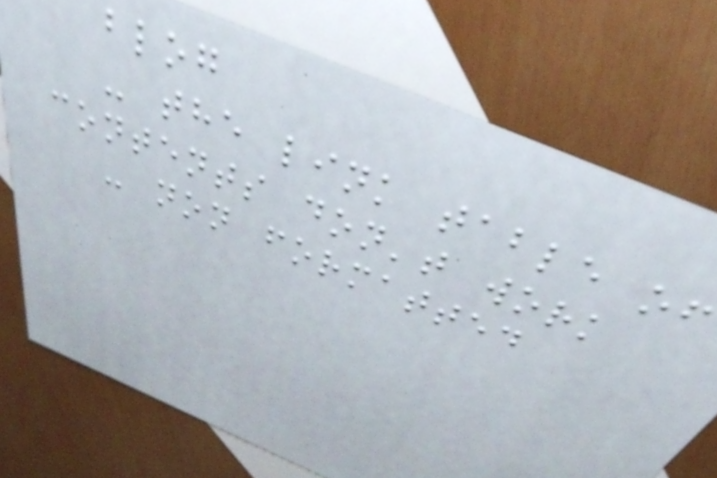blog
- the link table of
contents don't work
- non formatted
